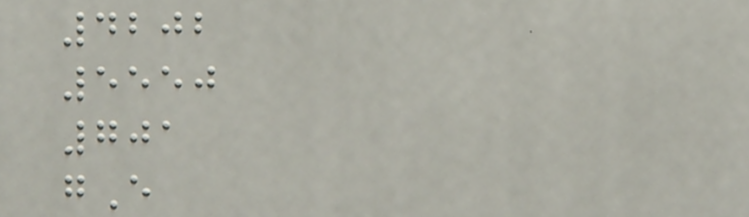4202
5550
701
gE
